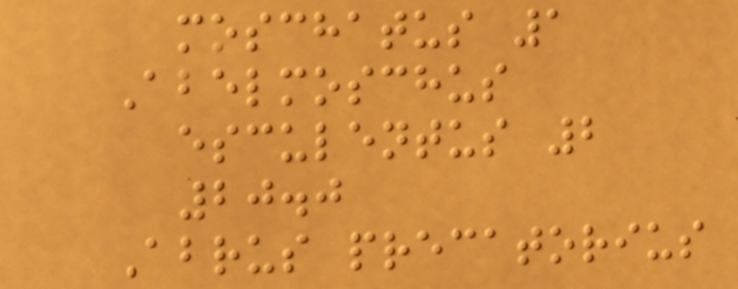moschatus 1
Abelmoschus
esculentus 2
20.0
Abrus precatorius
